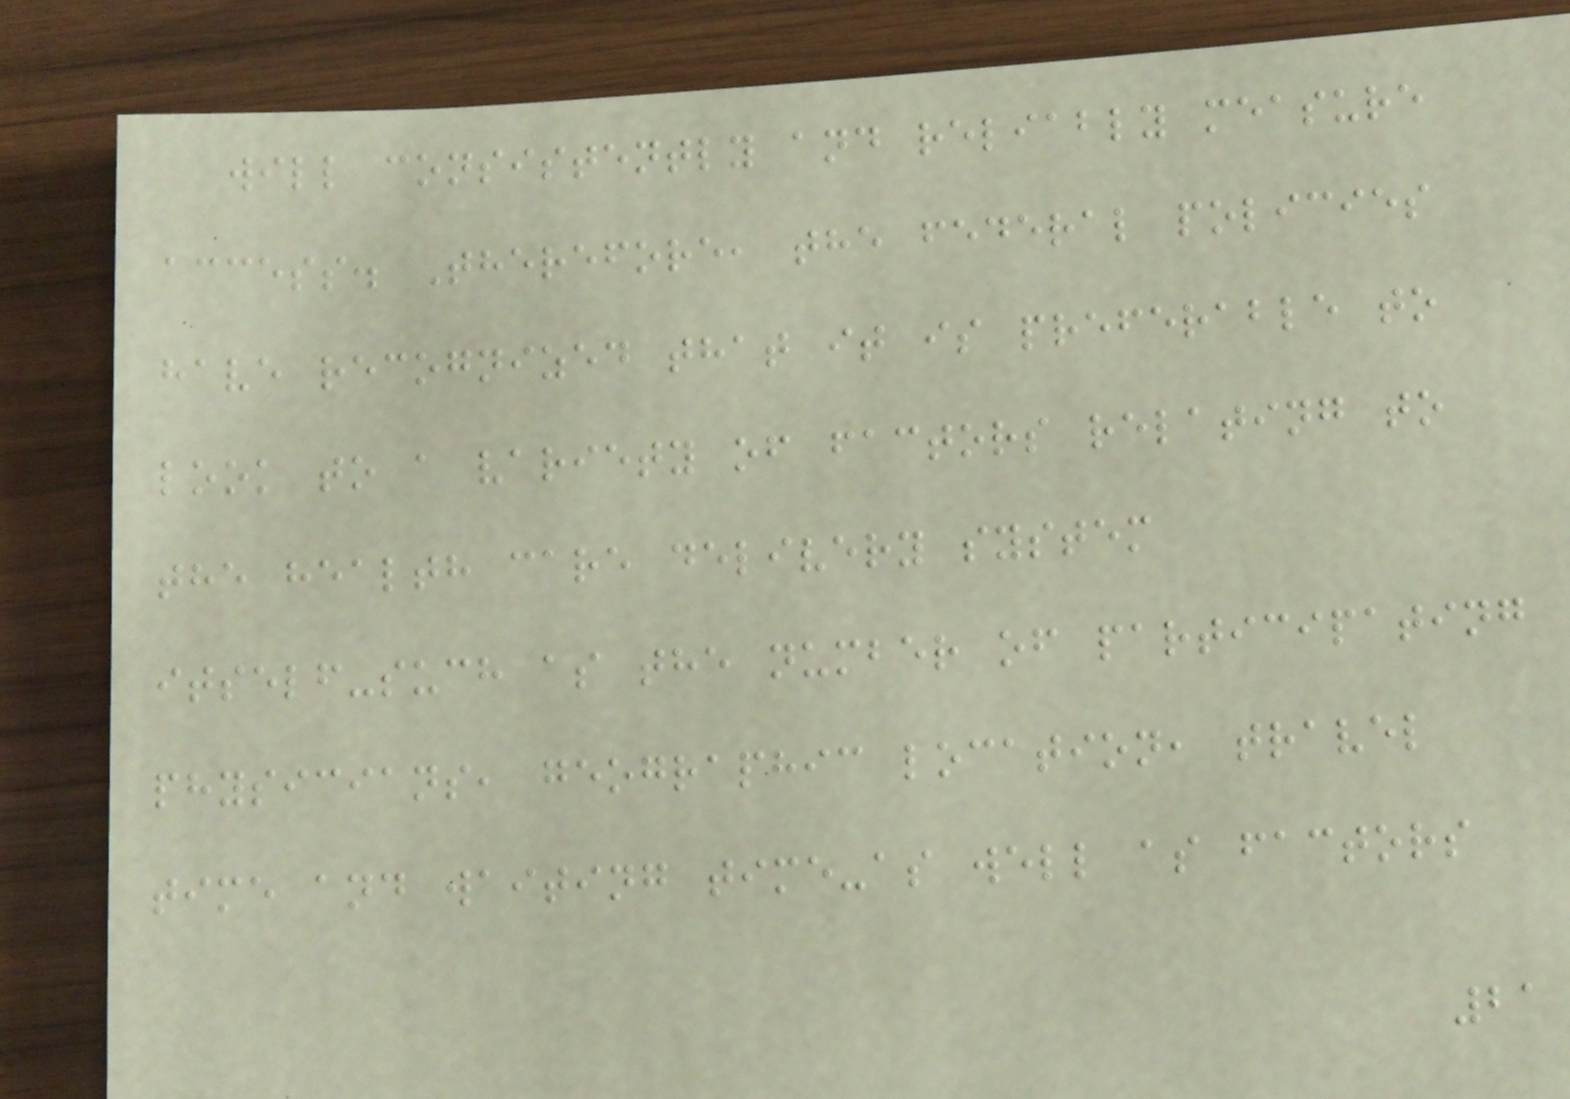will consistently and reliably measure
access. Therefore, the federal policies
have recognized that it is preferable to
look to a variety of factors relating to
the health care delivery system
itself-such as the number of participating
physicians, geographic location, travel
time and waiting time-as well as factors
21
